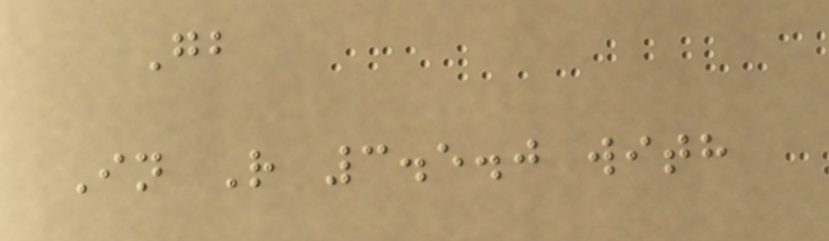Gb
In R 3.5.0 with
